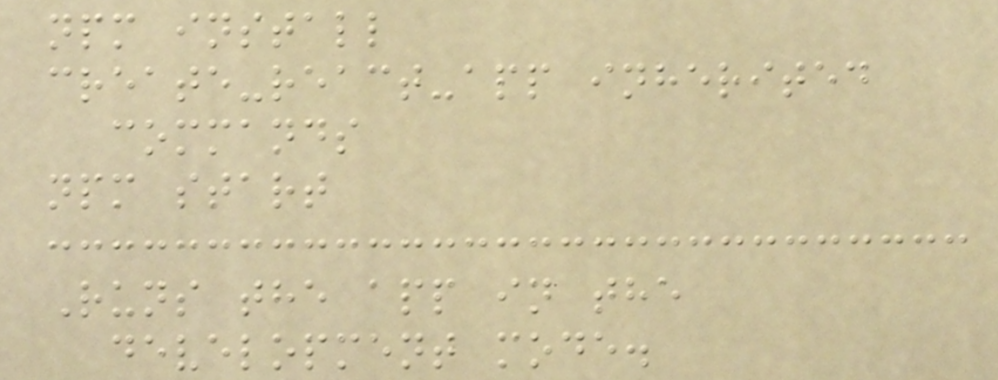npm install
create-react-app inherited
commands
npm start
Runs the app in the
development mode.
